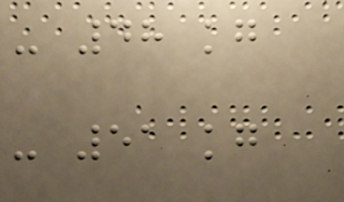- 48 kg
- 51 kg
